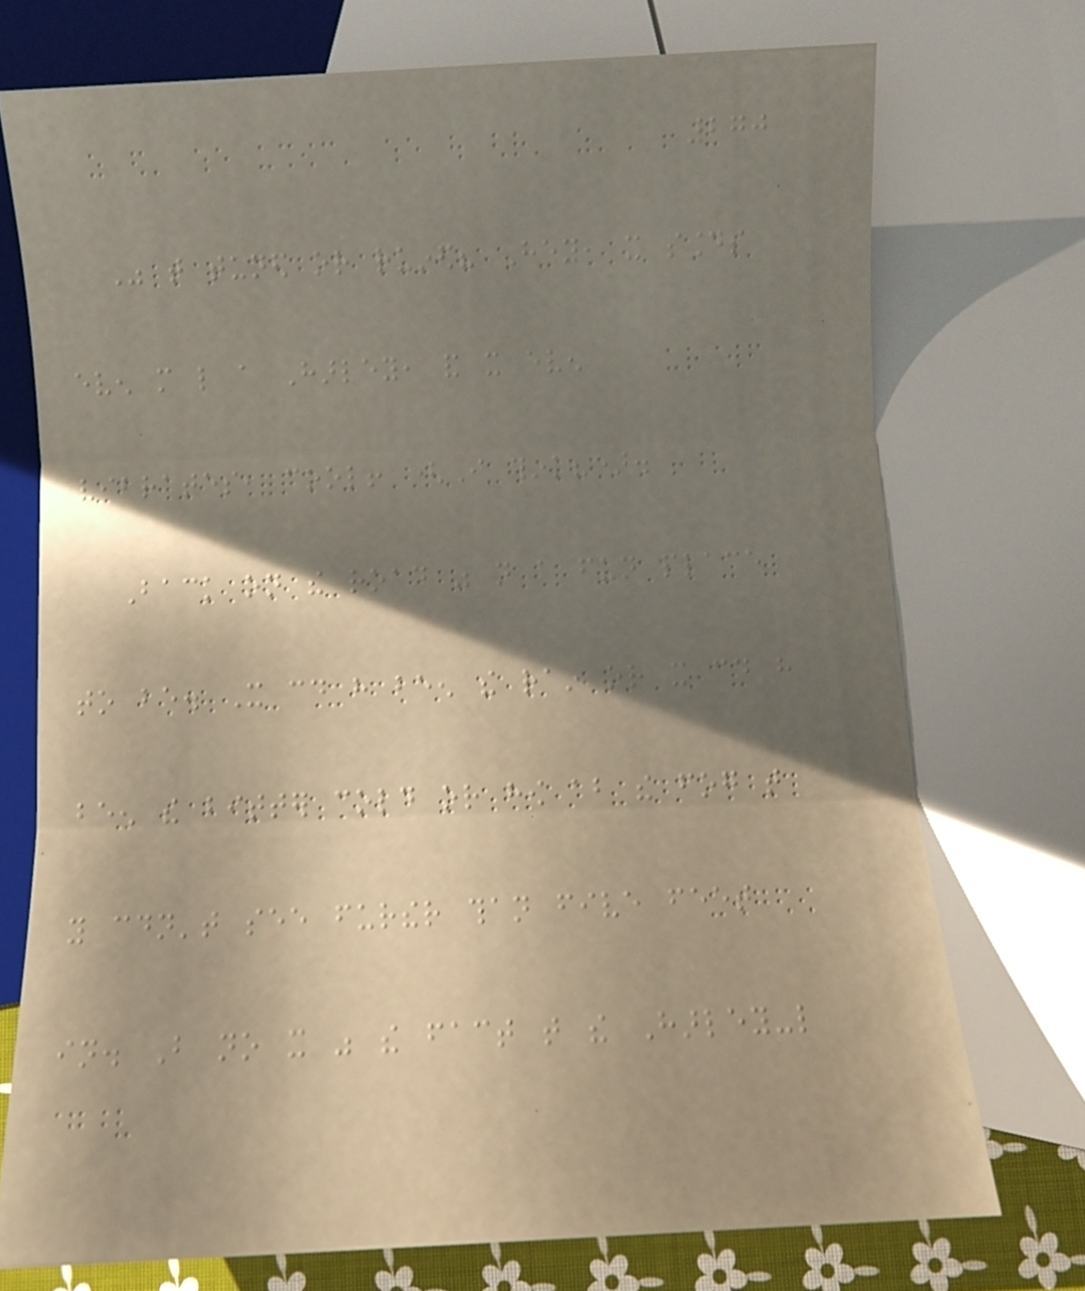270
Was that tuned or ruined? Hey, it sounds
even more like a Harley, and it even
vibrates, cool! (I think?).
Back on the road was not a fun place
to be. It could have been the rain or it could have
been the bitter cold or how about the fog that
you couldn't see further than five feet
in. But no it was the fact that the Harley-like
